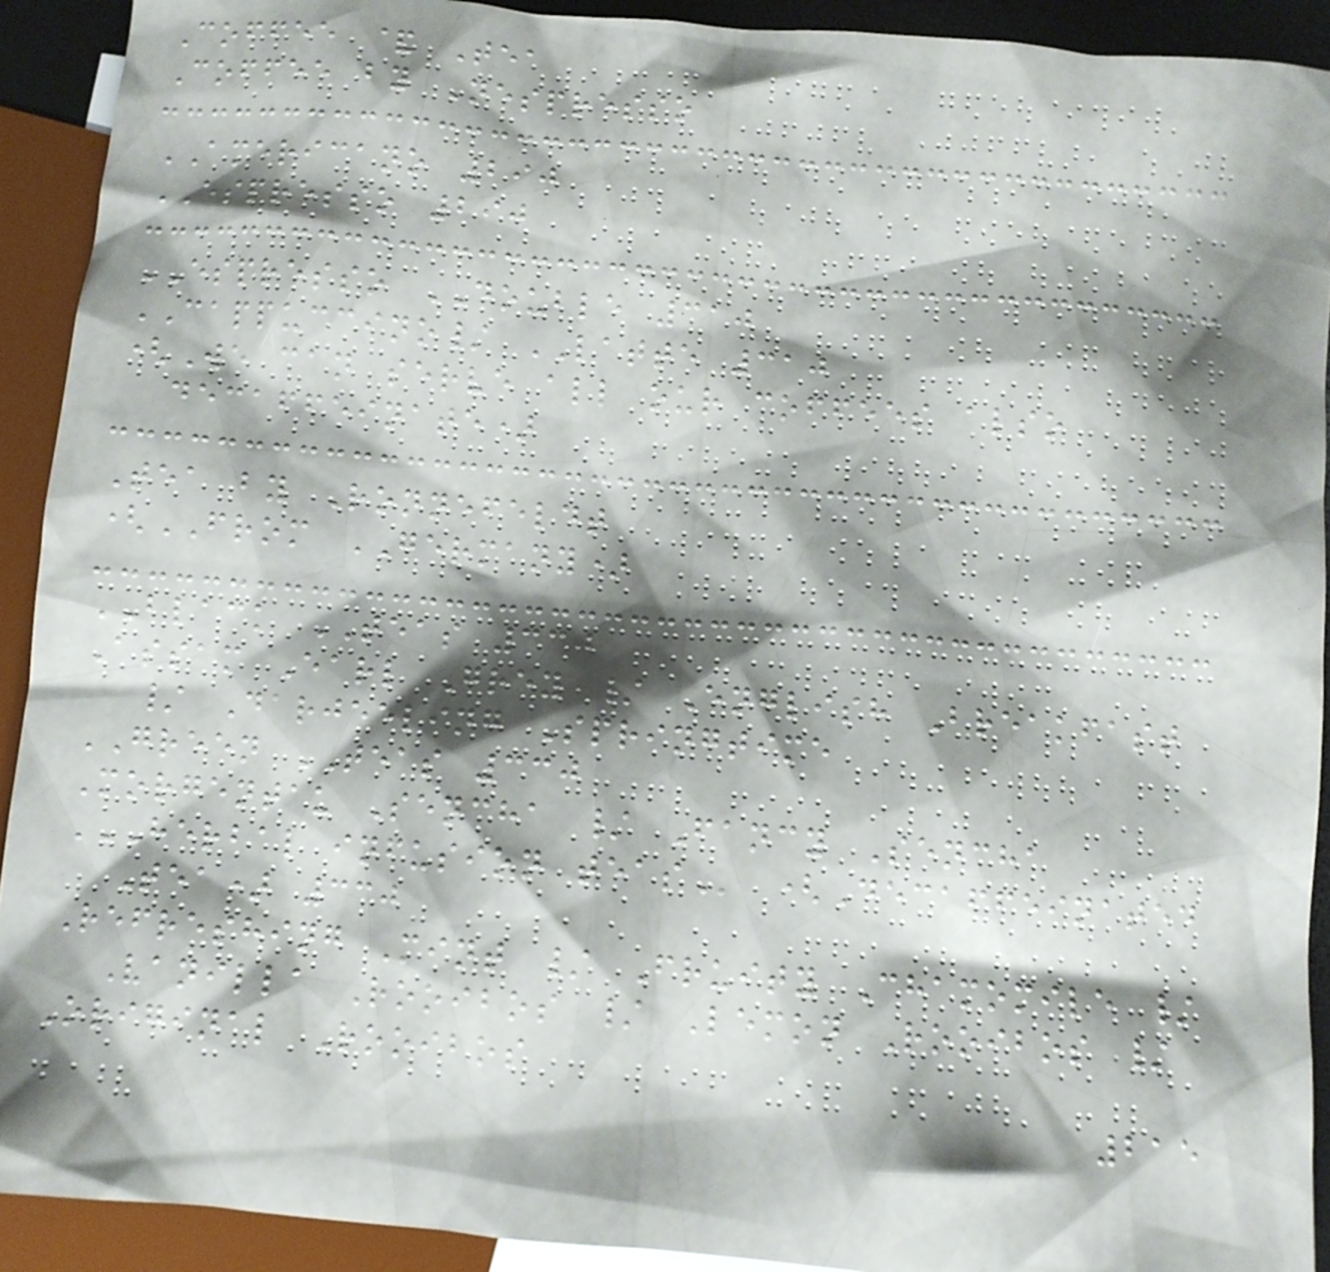Coffee & Tea
Coffee by Nespresso
AMERICANO 290
ESPRESSO 290
ESPRESSO DOUBLE 310
CAPPUCCINO/ LATTE 310
(We can serve all our coffees also
decaffeinate)
Tea by Ronnefeldt
(FROM GERMANY)
BLACK TEAS 330
Assam Earl Grey / English Breakfast
/ Darjeeling Springtime
GREEN TEAS 330
Morgentau Sencha / Fancy Sencha
HERBAL INFUSION TEAS (Decaffeinated
Tea) 330
Refreshing Mint / Fruity Chamomile /
Vanilla Rooibos / Lemon Rooibos /
Original Rooibos
215
